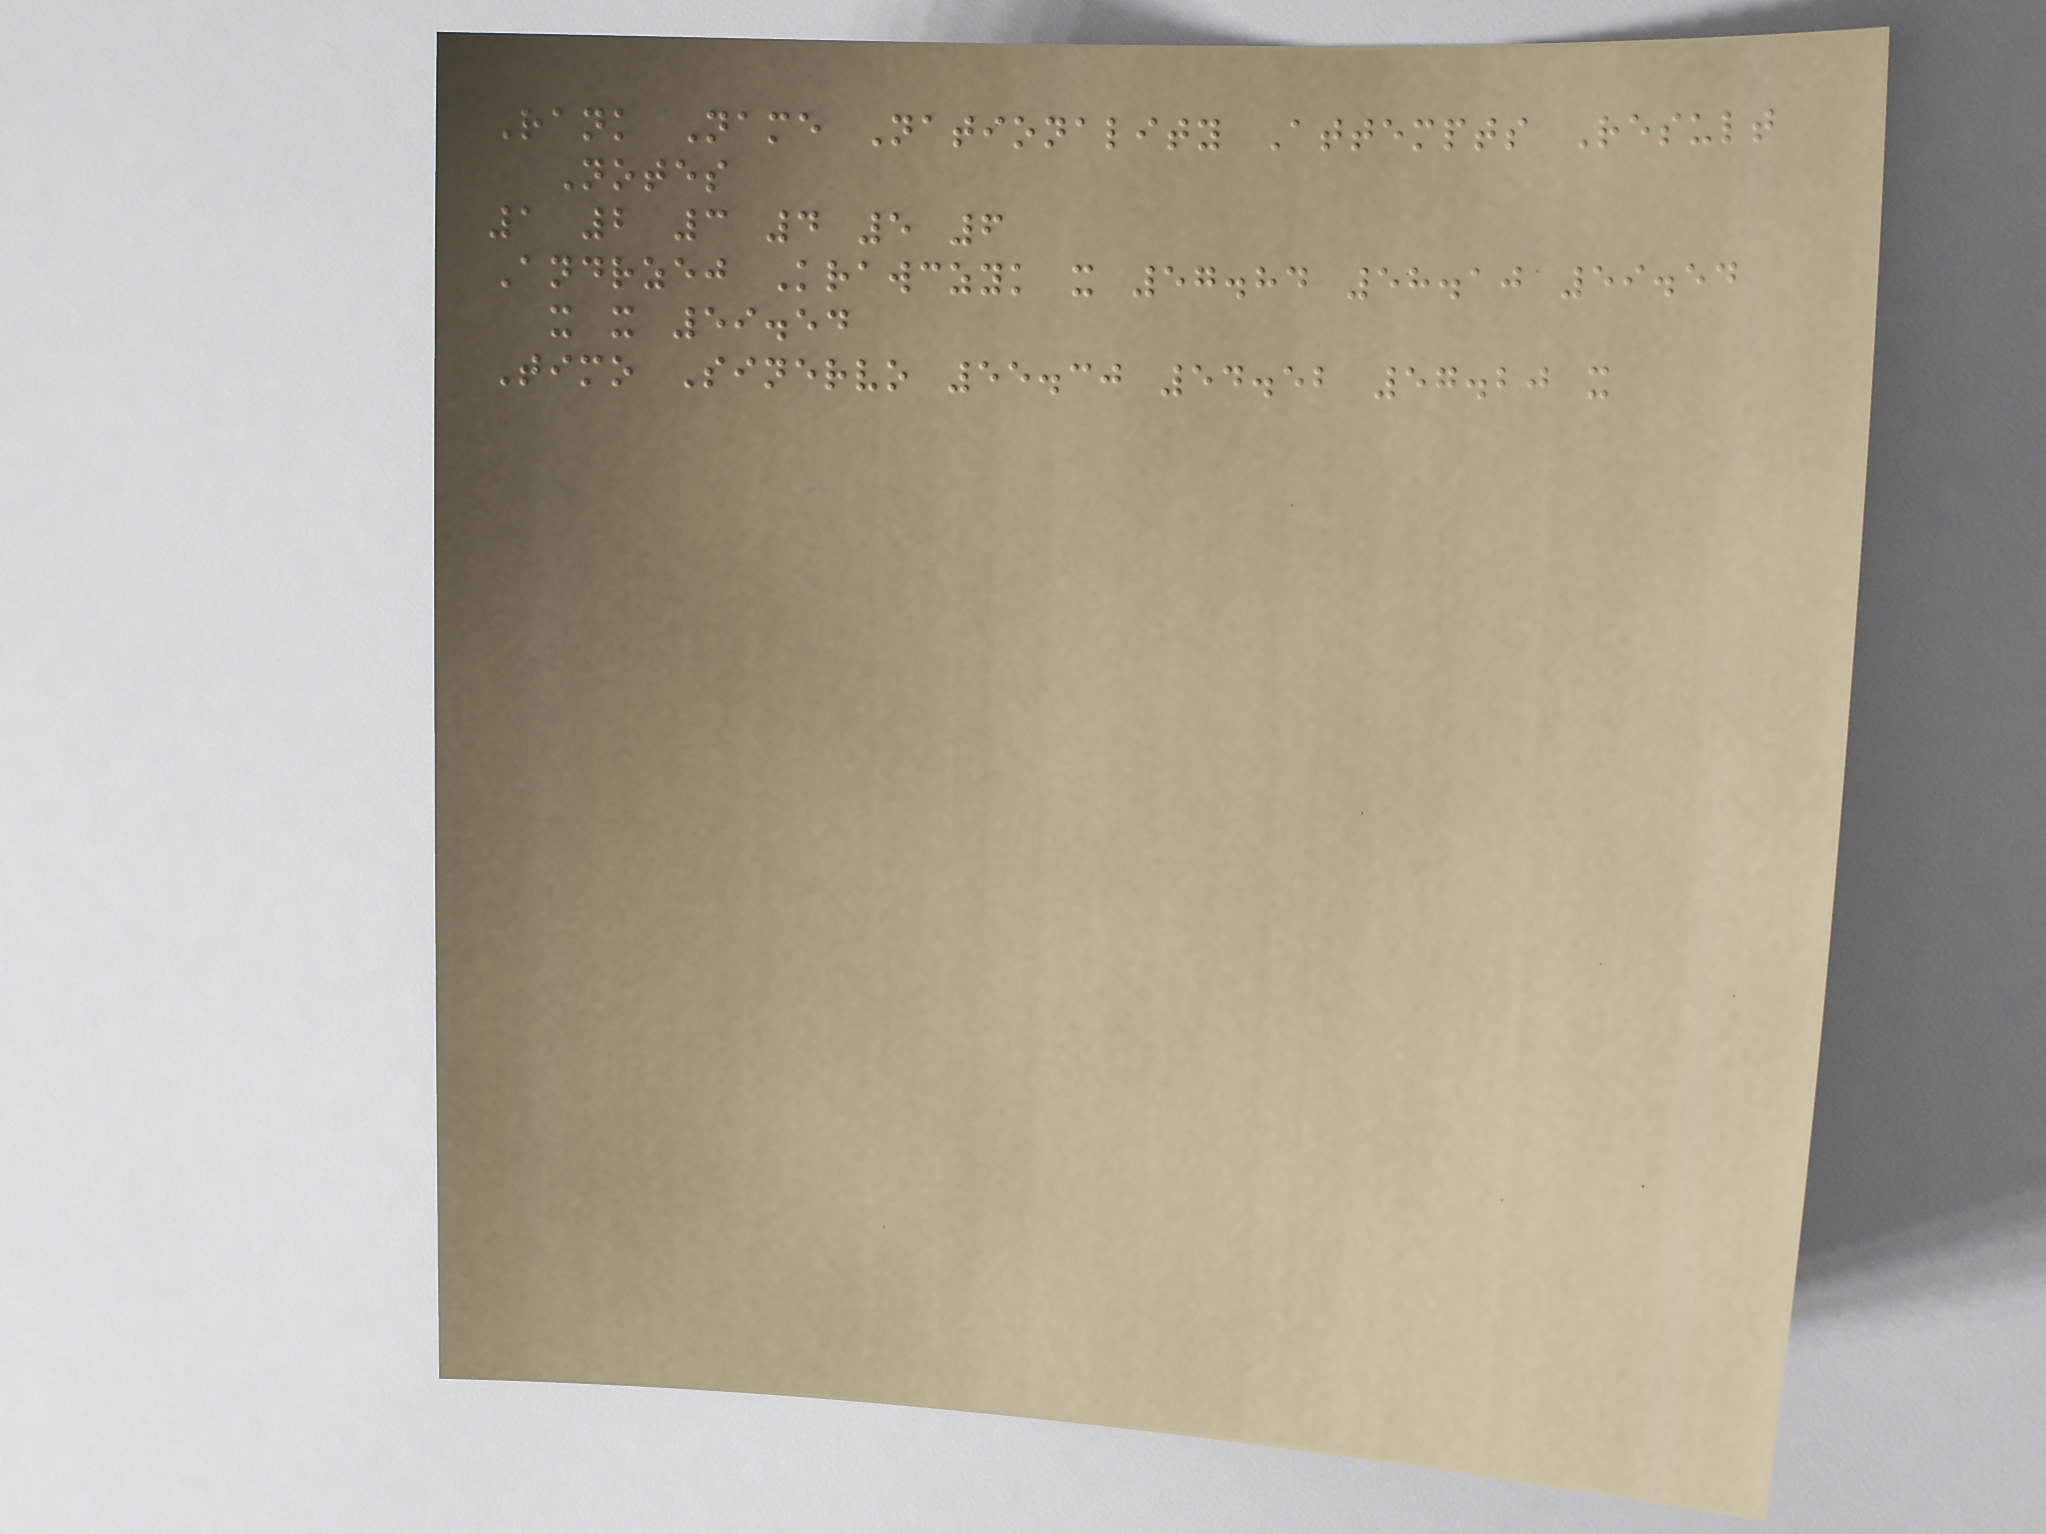Rank Name Nationality Attempts Result
Notes
1 2 3 4 5 6
Andrzej Krawczyk x 57.84 58.10 59.54
x x 59.54
Timo Sinervo 55.30 54.52 57.20 x
